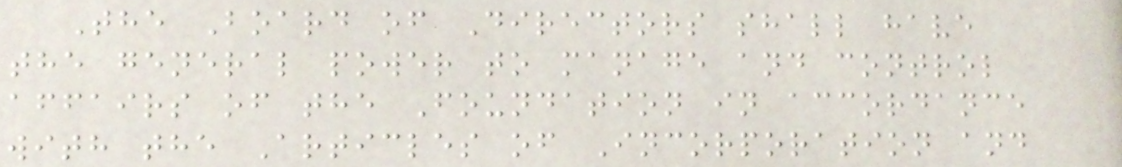The Board of Directors shall have
the general power to manage and control
affairs of the Foundation in accordance
with the Articles of Incorporation and
